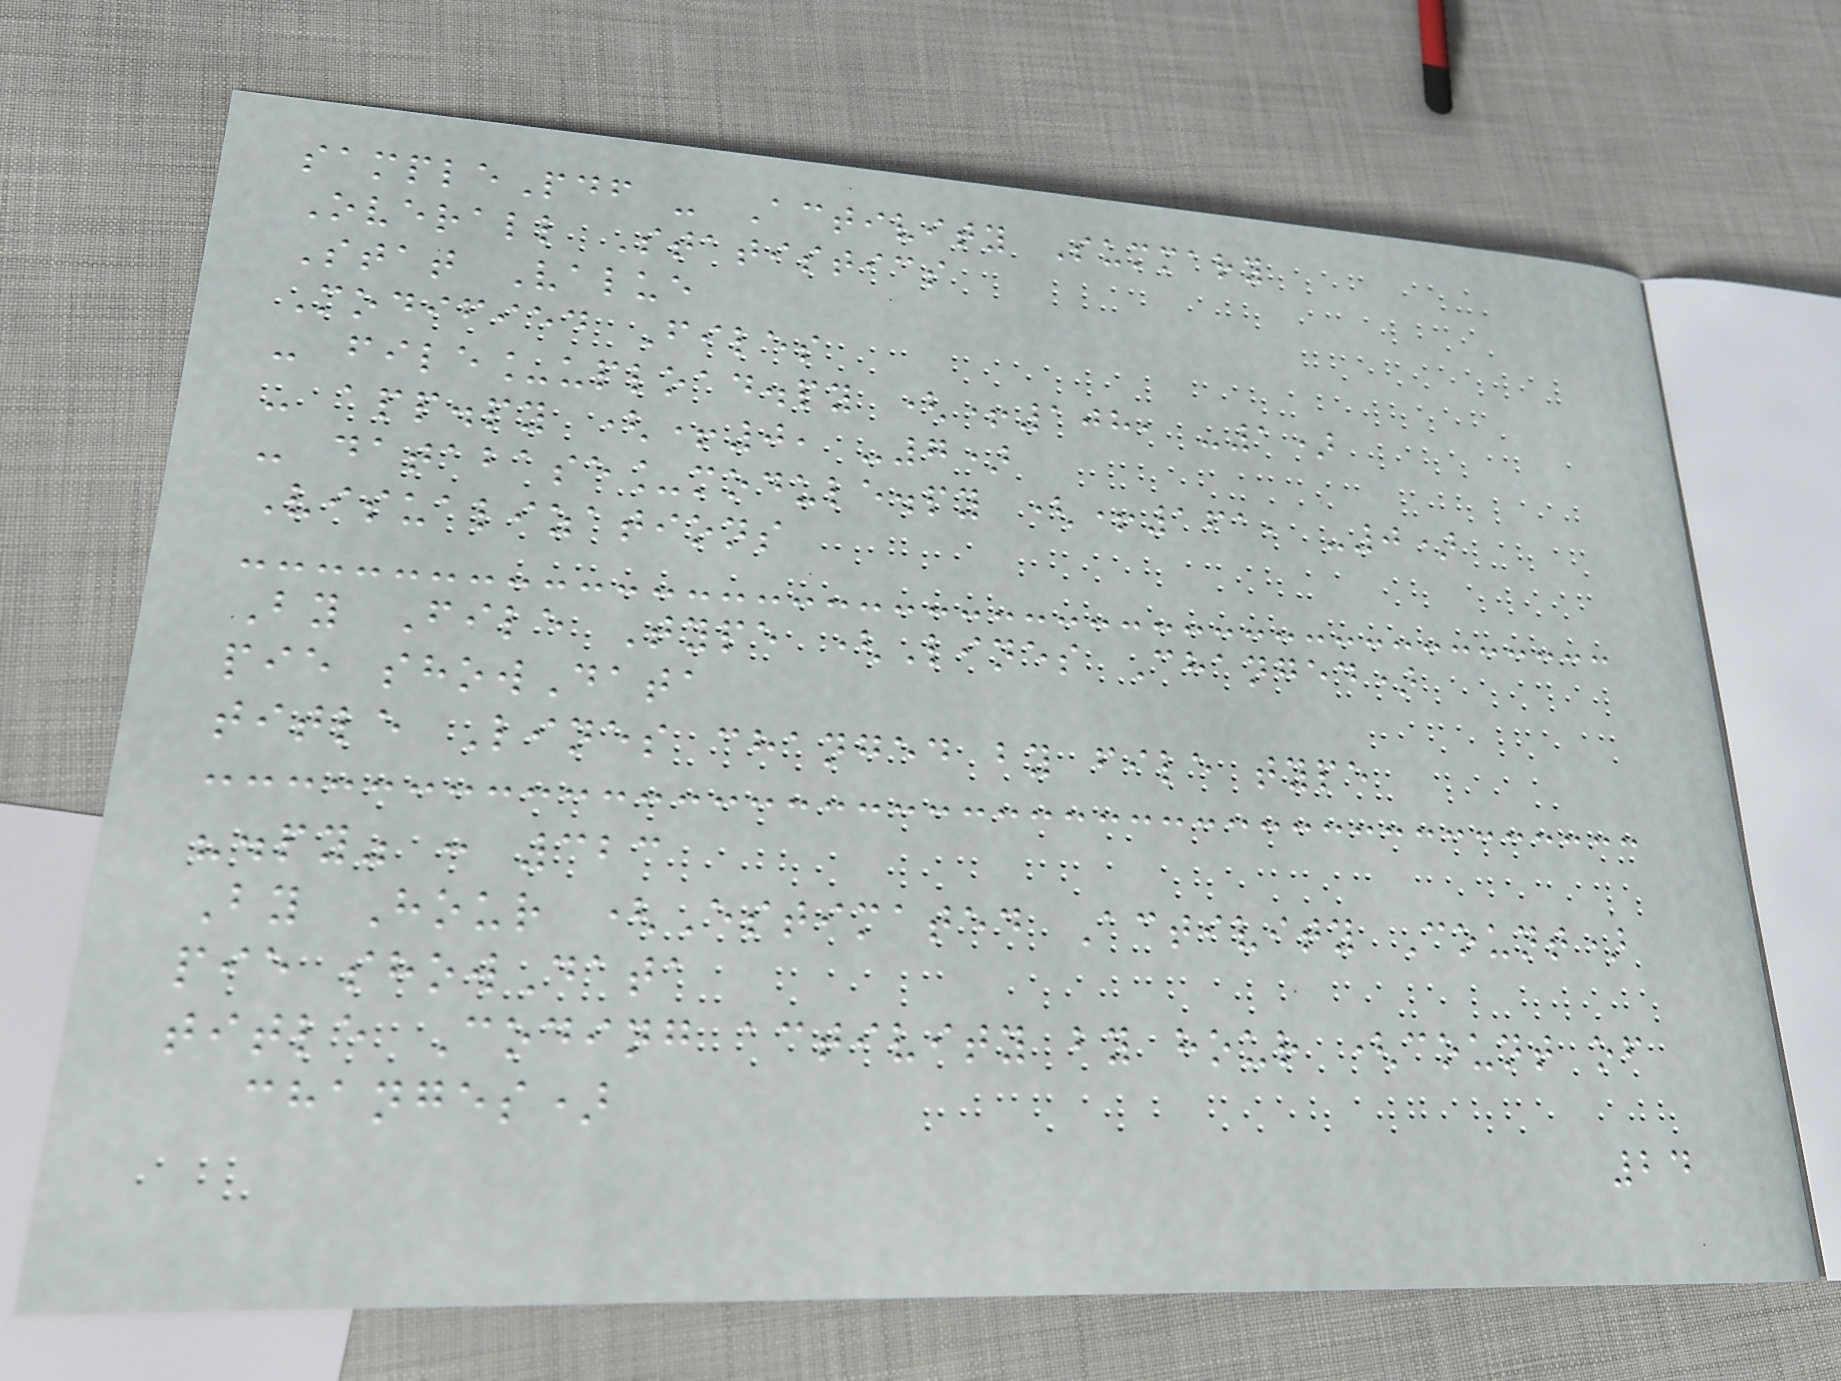samplePdf - Activity Summary
Overall Statistics
Stat Value
Modified Files
- file_upload.py (+108, -1)
- app.py (+0, -7)
- database_module.py (+161, -0)
Visualizations
By File Type (Lines Changed)
pie showData
title Lines changed by file type
".py" : 323
By Hour (Estimated Activity Count)
pie showData
title Coding activity by hour (count of
changes)
24
